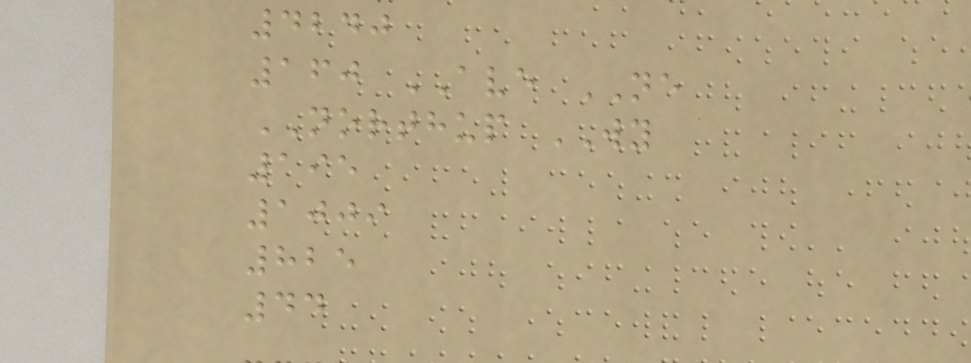4240
160 AVE NE
NORTHUP WY
195
1009
825
44
